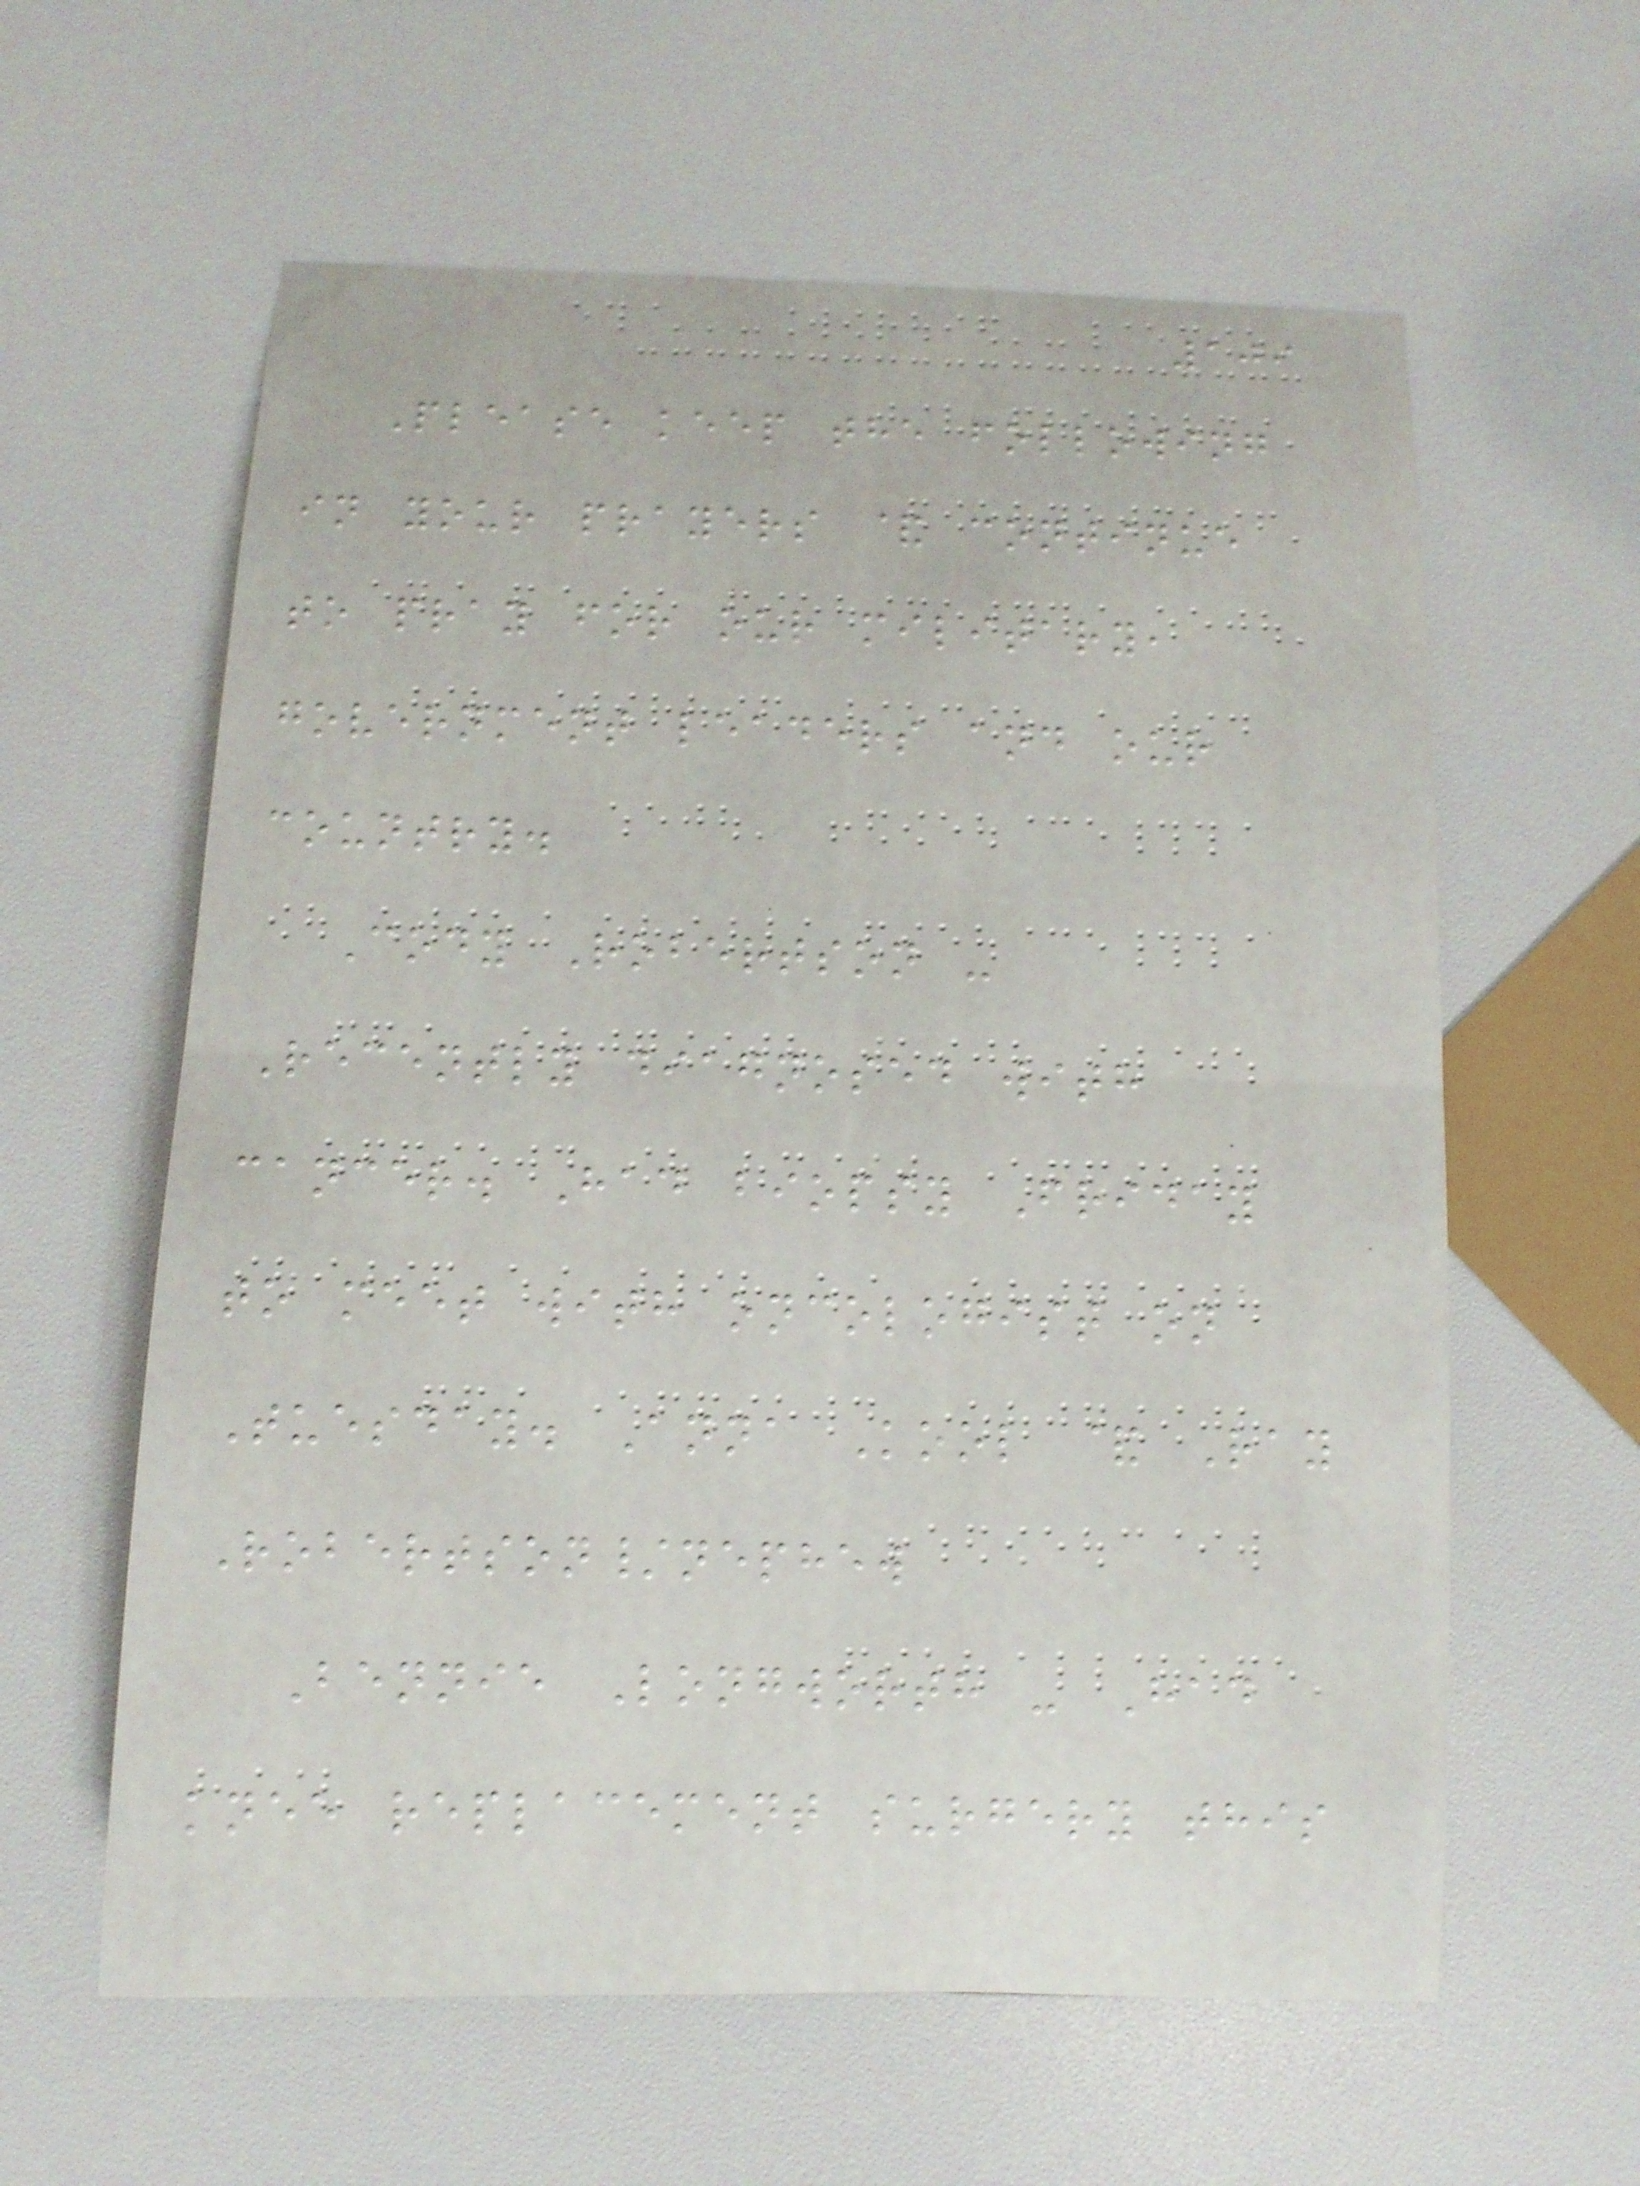109
Please keep the following
in your prayers & continue
to pray for our military,
government leaders and our
country.
Cody Robertson -
Recently diagnosed with
cancer. Had biopsy Friday
to meet with oncologist on
Tuesday. Anna Kool & Ray
Robertson/nephew
Bennie Longworth - Had
knee replacement surgery this
